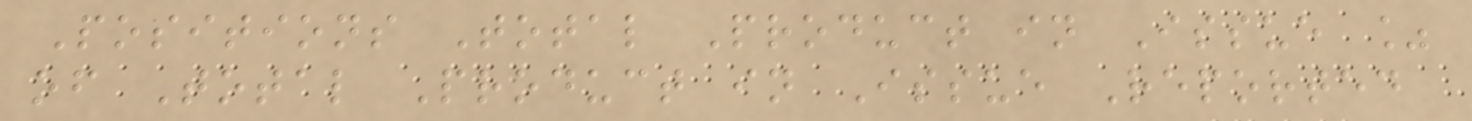Positions Total Product in Issue %
of Total Product in Issue Reported
